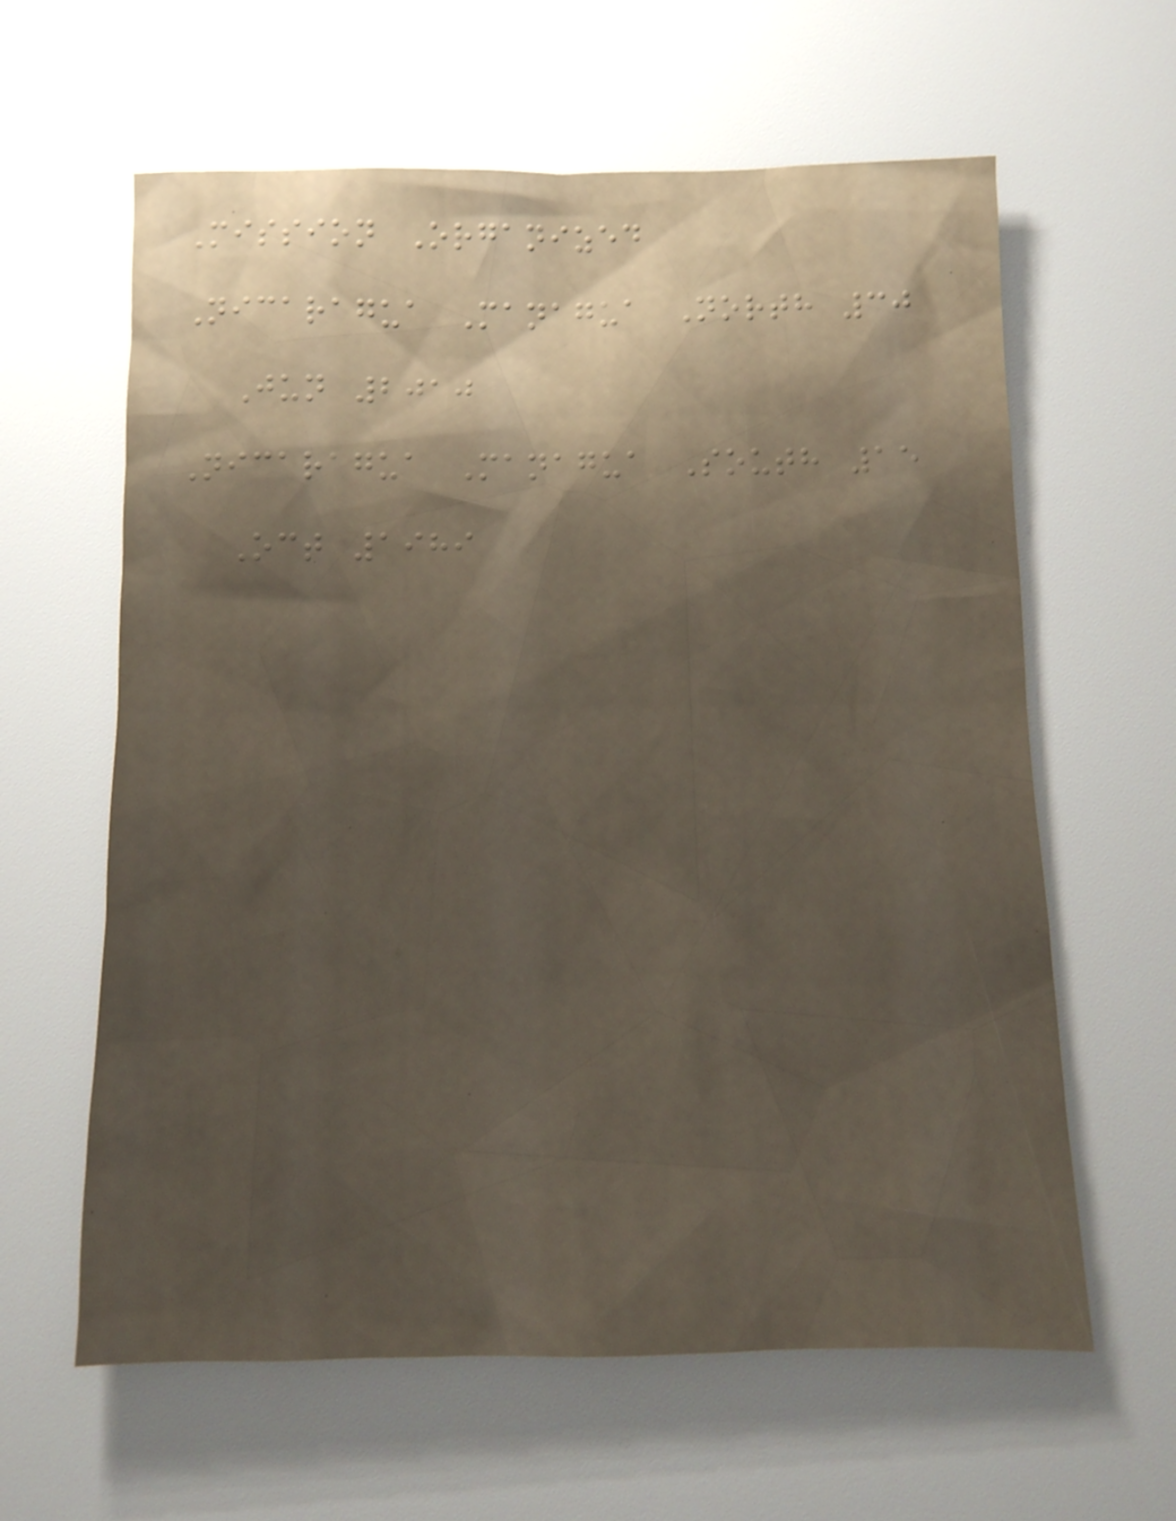Mission Organized
Nicaragua Managua North 30
Jun 2010
Nicaragua Managua South 15
Oct 1989
